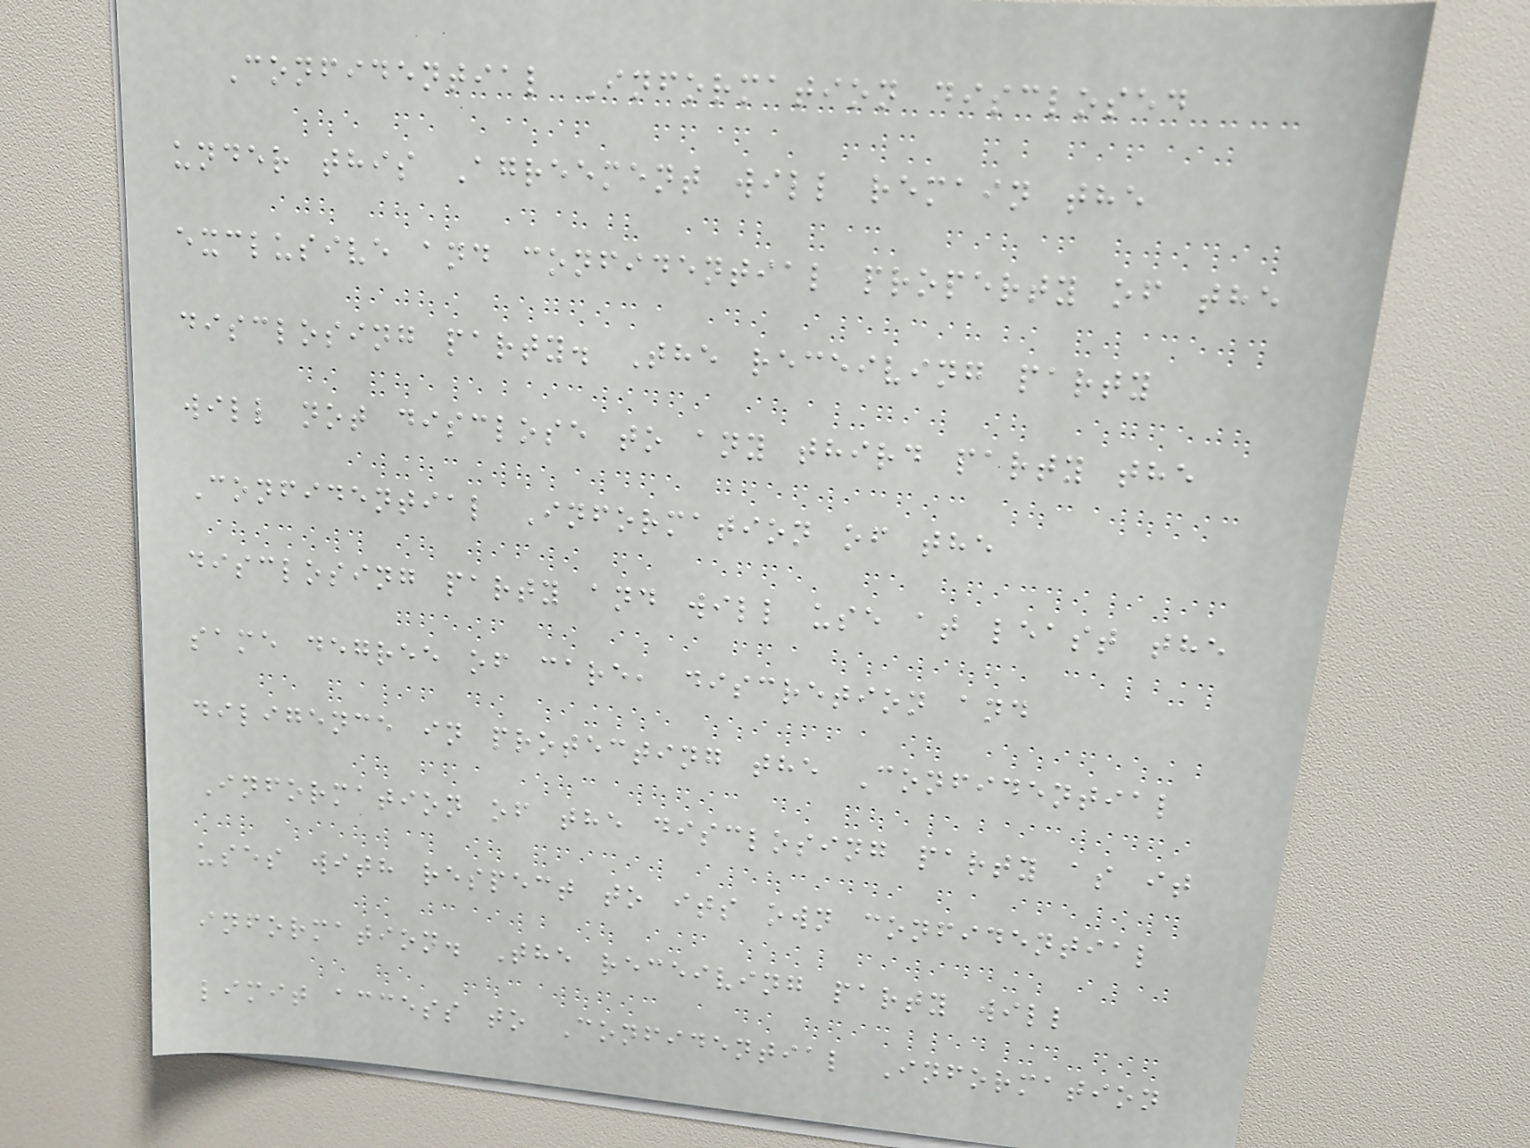Confidential Information disclosed
under this Agreement will remain the
exclusive and confidential property of the
disclosing party. The receiving party
will not disclose to any third party the
Confidential Information of the
disclosing party and will use at least the
same degree of care, discretion and
diligence in protecting the Confidential
Information of the disclosing party as it
uses with respect to its own confidential
information. The receiving party will
limit access to Confidential Information
